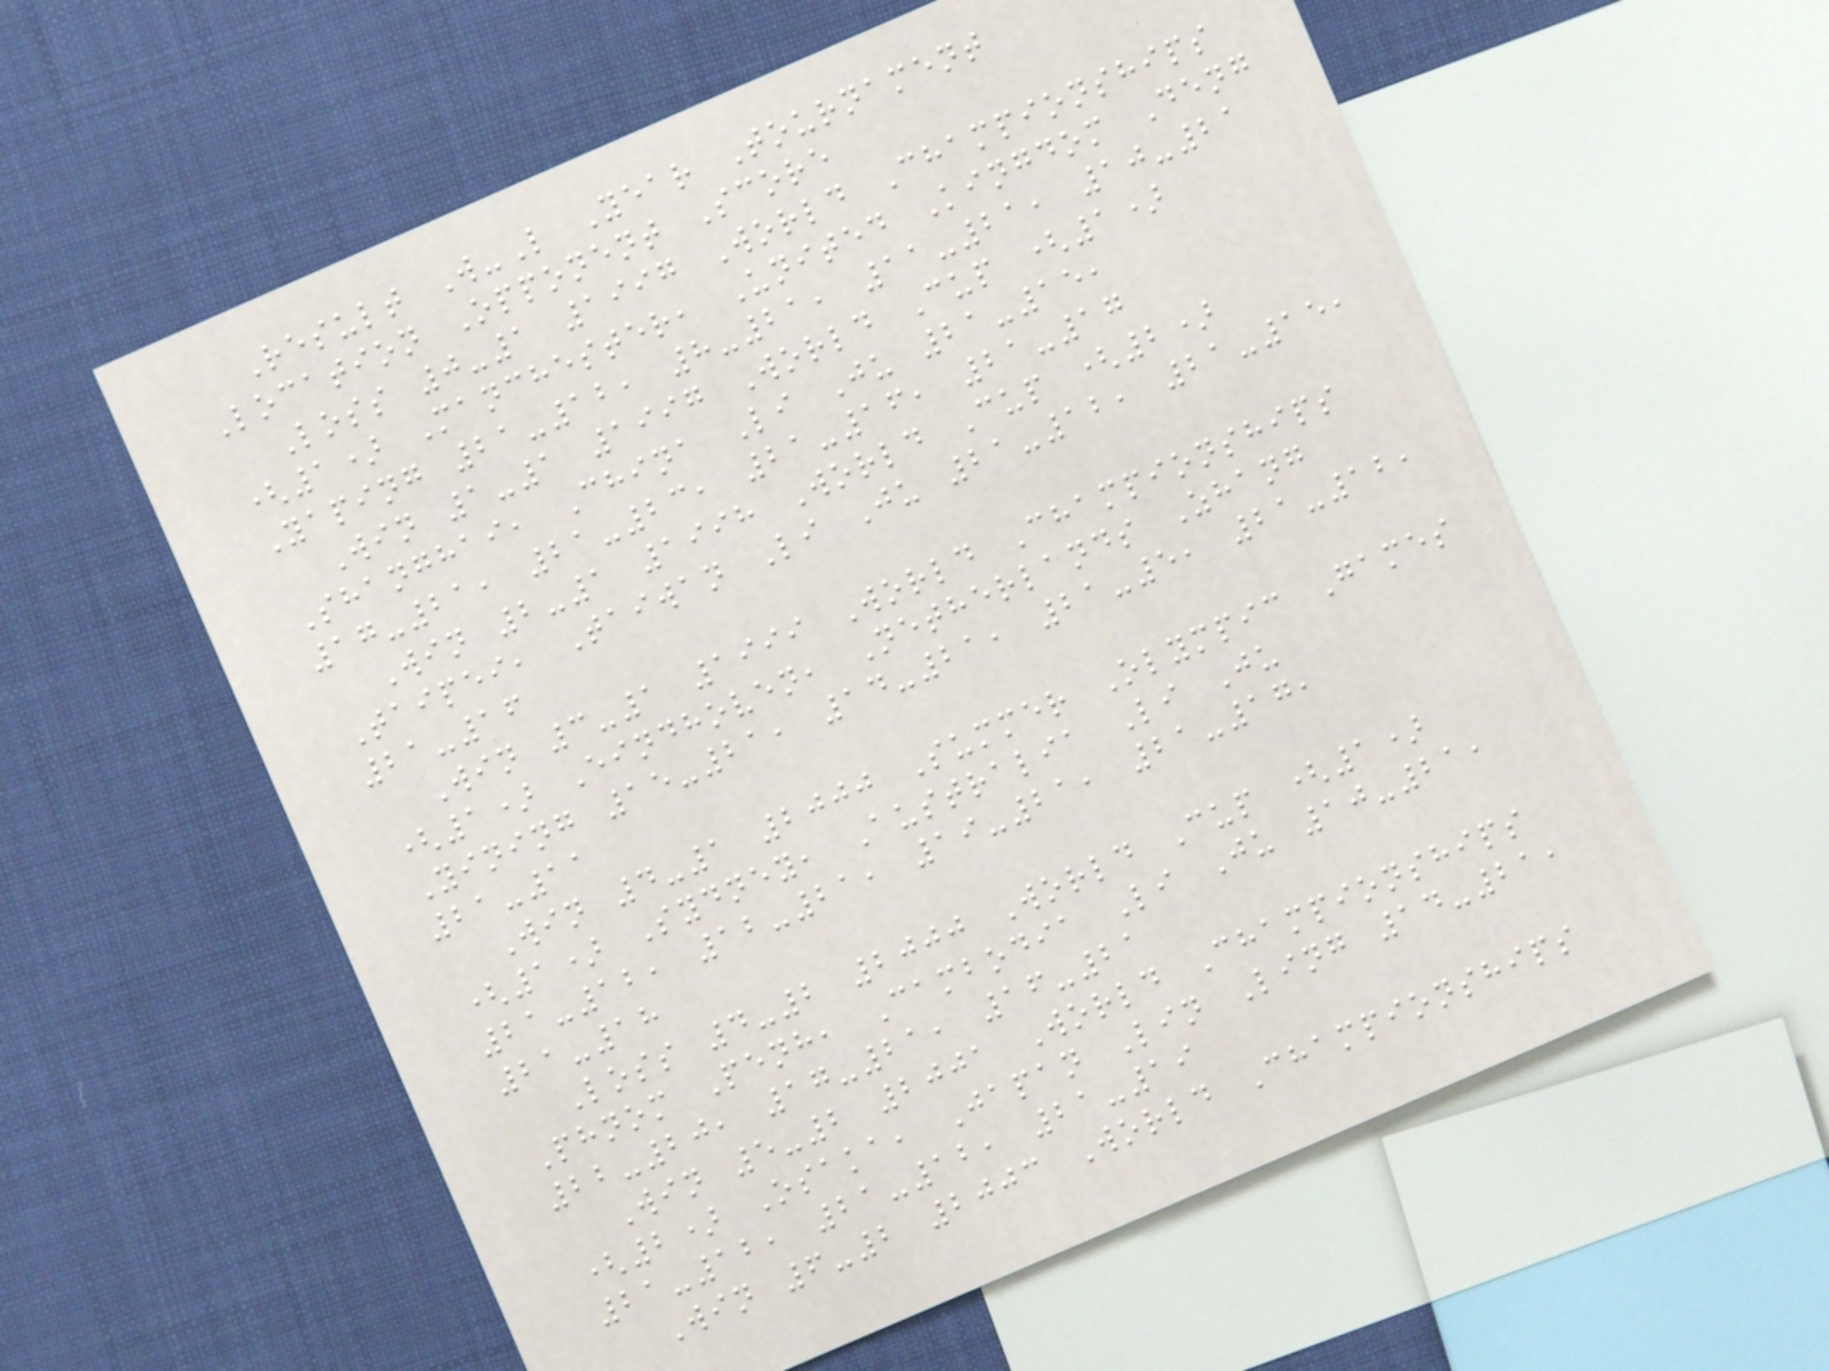Result W-L Year Tournament
Location Opponent Score
Loss 0-1 1997 World Championships
(1) Manchester, United Kingdom Deng
Yaping 21-12, 8-21, 11-21, 10-21
Win 1-1 1997 World Cup (1)
Shanghai, China Li Ju 21-15,
17-21, 21-23, 21-16, 21-17
Win 2-1 1998 World Cup (2)
Taipei, Taiwan Li Ju 21-12, 21-15,
21-16
Win 3-1 1999 World Championships
(1) Eindhoven, Netherlands Zhang
Yining 15-21, 14-21, 21-5, 21-12,
21-11
Win 4-1 2000 Summer Olympic Games
(1) Sydney, Australia Li Ju
21-12, 12-21, 19-21, 21-17,
21-18
Loss 4-2 2000 World Cup (1)
Phnom Penh, Cambodia Li Ju 10-21,
22-20, 17-21, 16-21
Win 5-2 2001 World Championships
(2) Osaka, Japan Lin Ling 14-21,
21-12, 21-12, 21-19
Win 6-2 2003 World Championships
